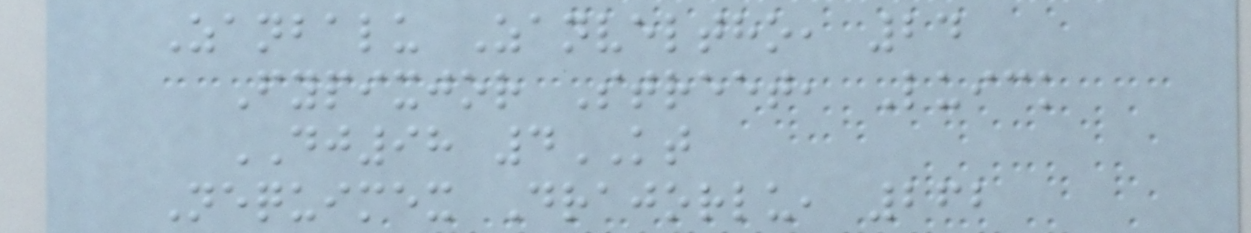Zanbalu Zanveltho, 24
Fypixjor Street, Luick
DJ98 4KT
Nequimex Drajorlu, 262
